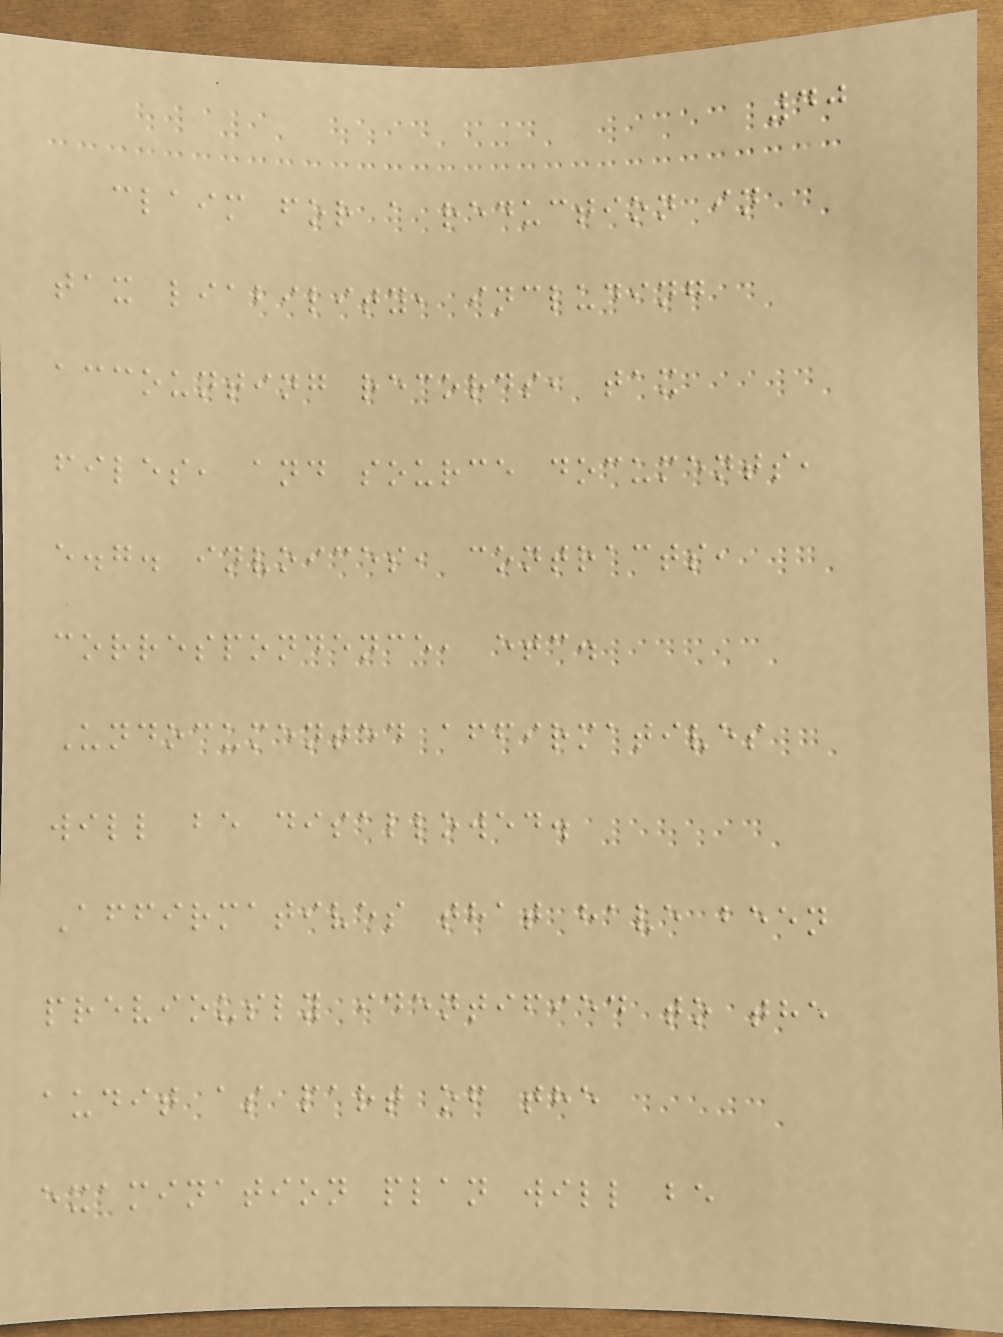40
claim for a reduction in
tax liability, including
accounting records, tax
files, and source documents,
e.g. invoices, contracts,
correspondence, etc.
Undocumented affirmatives
will be disallowed.
Affirmatives that have been
previously identified to the
audit as part of the
examination plan will be
